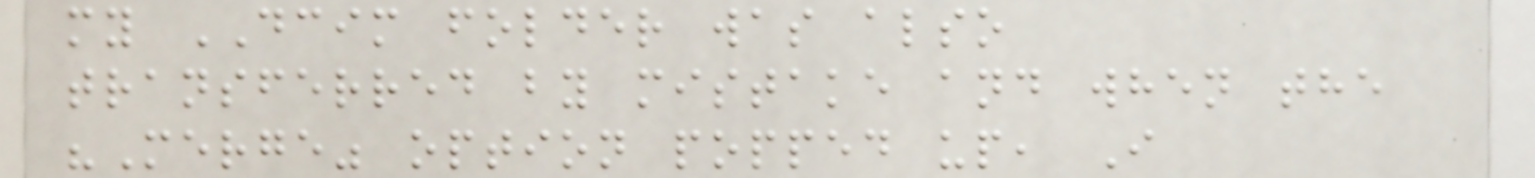my DCIM folder was also
transferred by mistake and when the
"Merge" option popped up, I
